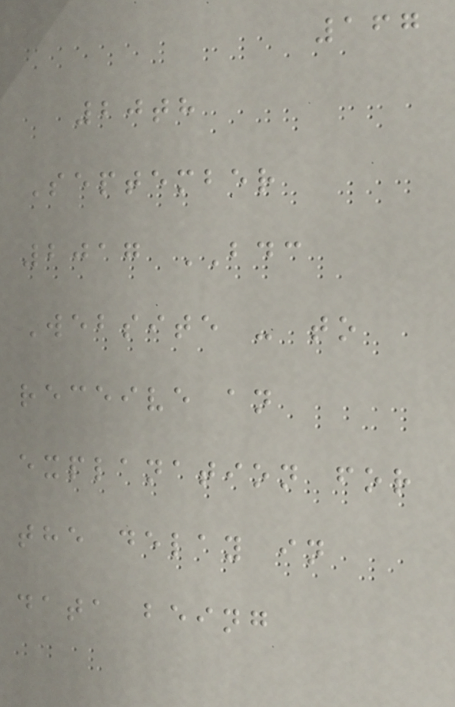167
20th
September
2017 BDC
Website - to
receive an
explanation for
the delay in
data being
